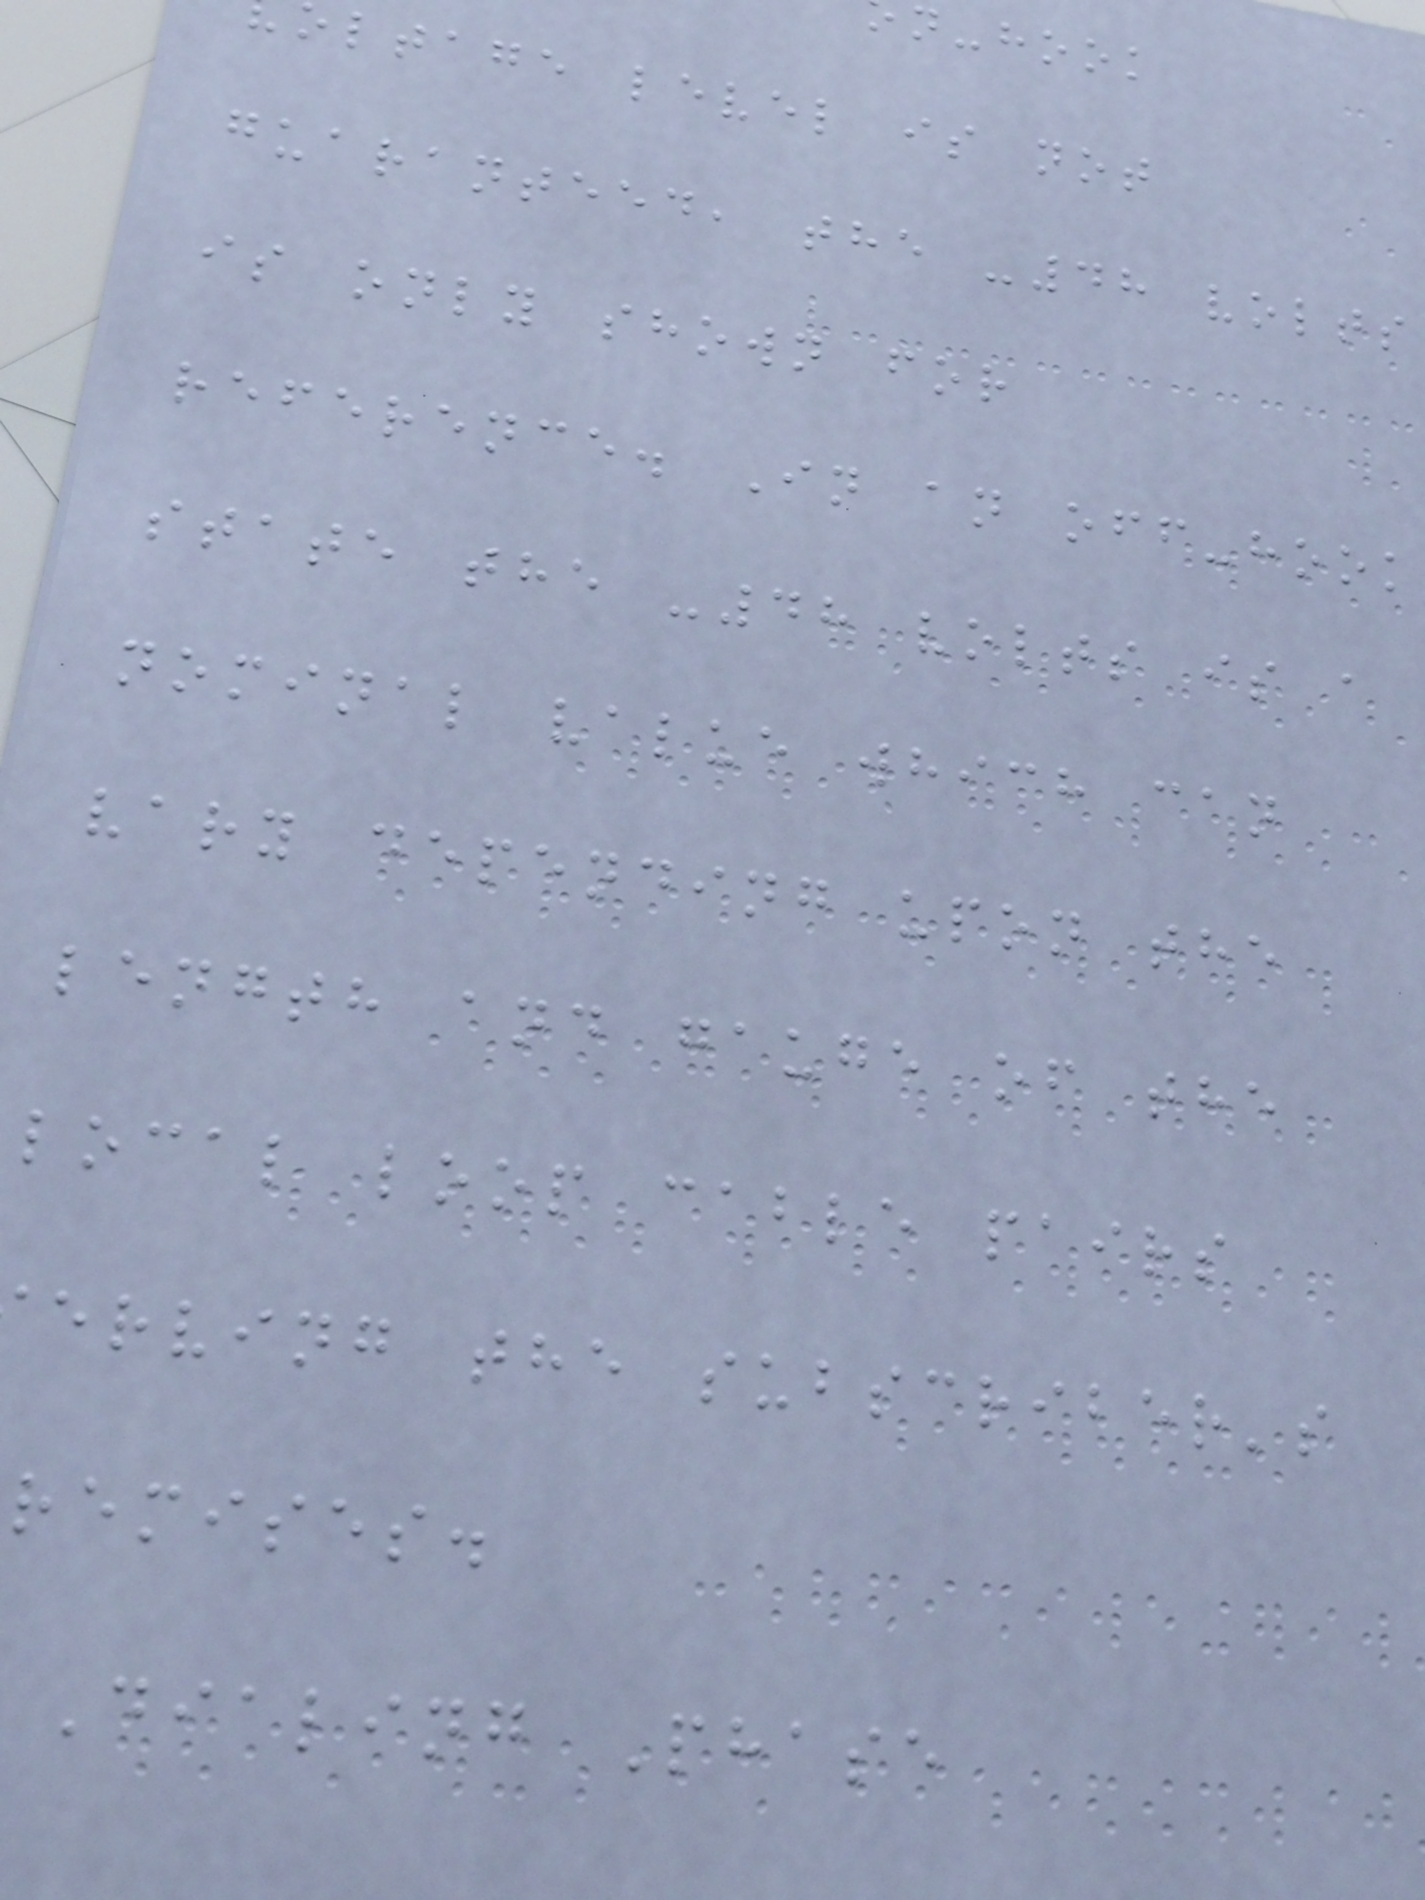n-hook
ltage level is not
guaranteed, the -48 volts
is only shown for
reference. In an off-hook
state the -48 volts is a
nominal value which can
vary depending upon the
length and gauge of the
local loop cable pairs
erving the subscriber's
remises.
Dialing Phase
